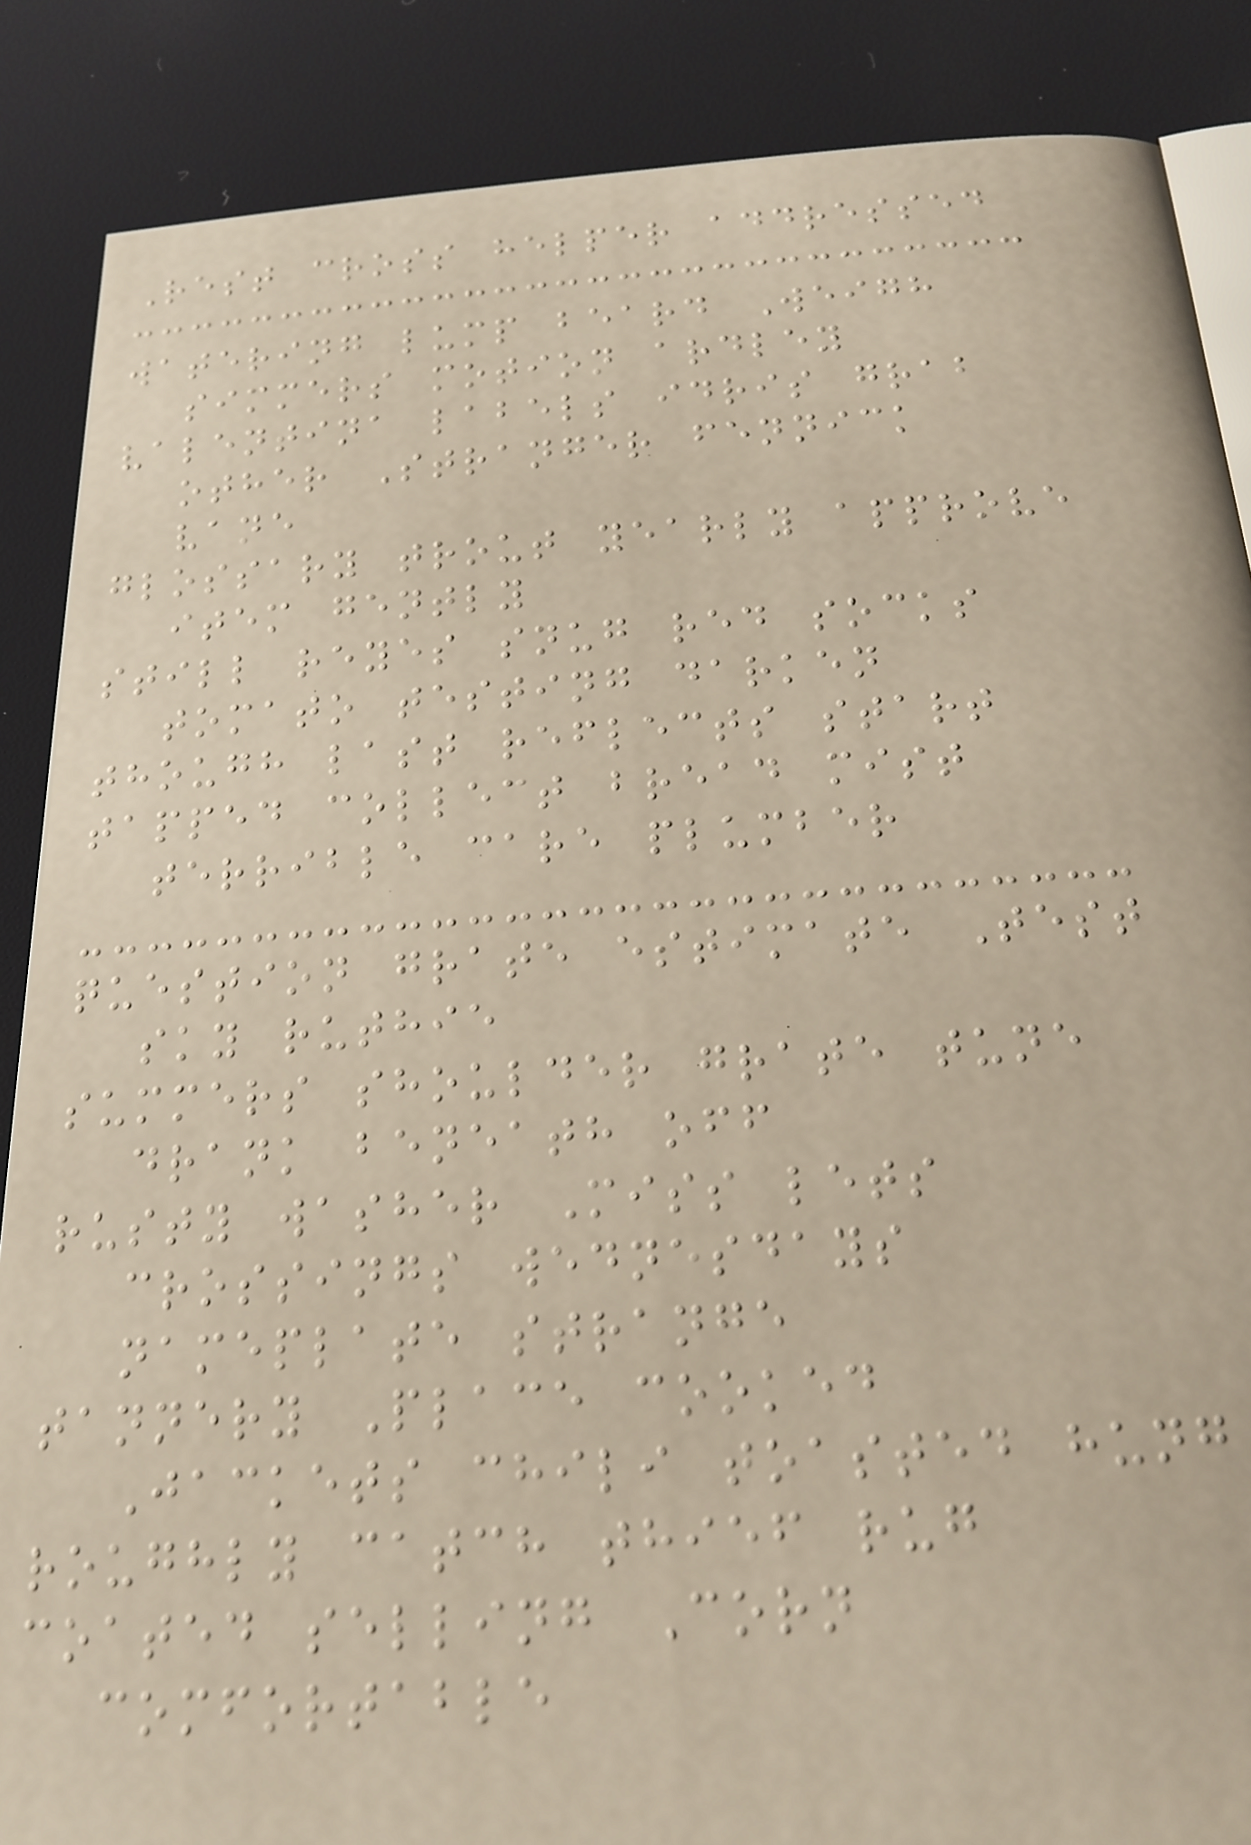Rest cross helper addressed
watering lump beard Weigh
simmers motion ardley
valentina labels idris grab
other Stranger fennick
vane
glossary trout yearly approve
item gently
still reyes snug red socks
tomato testing darken
though last reflects start
tapped collect bread mist
terrible care plumber
question grate estimate Test
sky ruthie
summers shoulder grate tune
drank beneath off
rusty washer Miss lets
crossings wednesdays
nameplate strange
tannery Place cooked
Jackets chili toasted hung
roughly catch thief rug
coated selling Corn
comfortable
